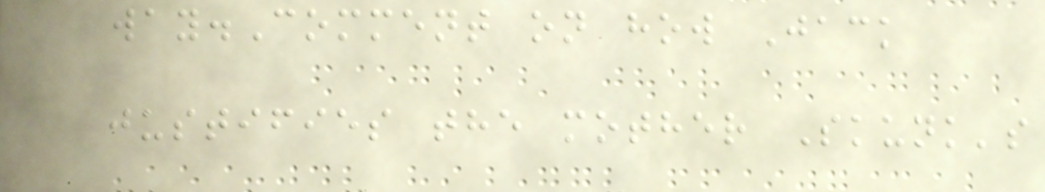way.Comment on how Jack
justifies the mother Skunk's
